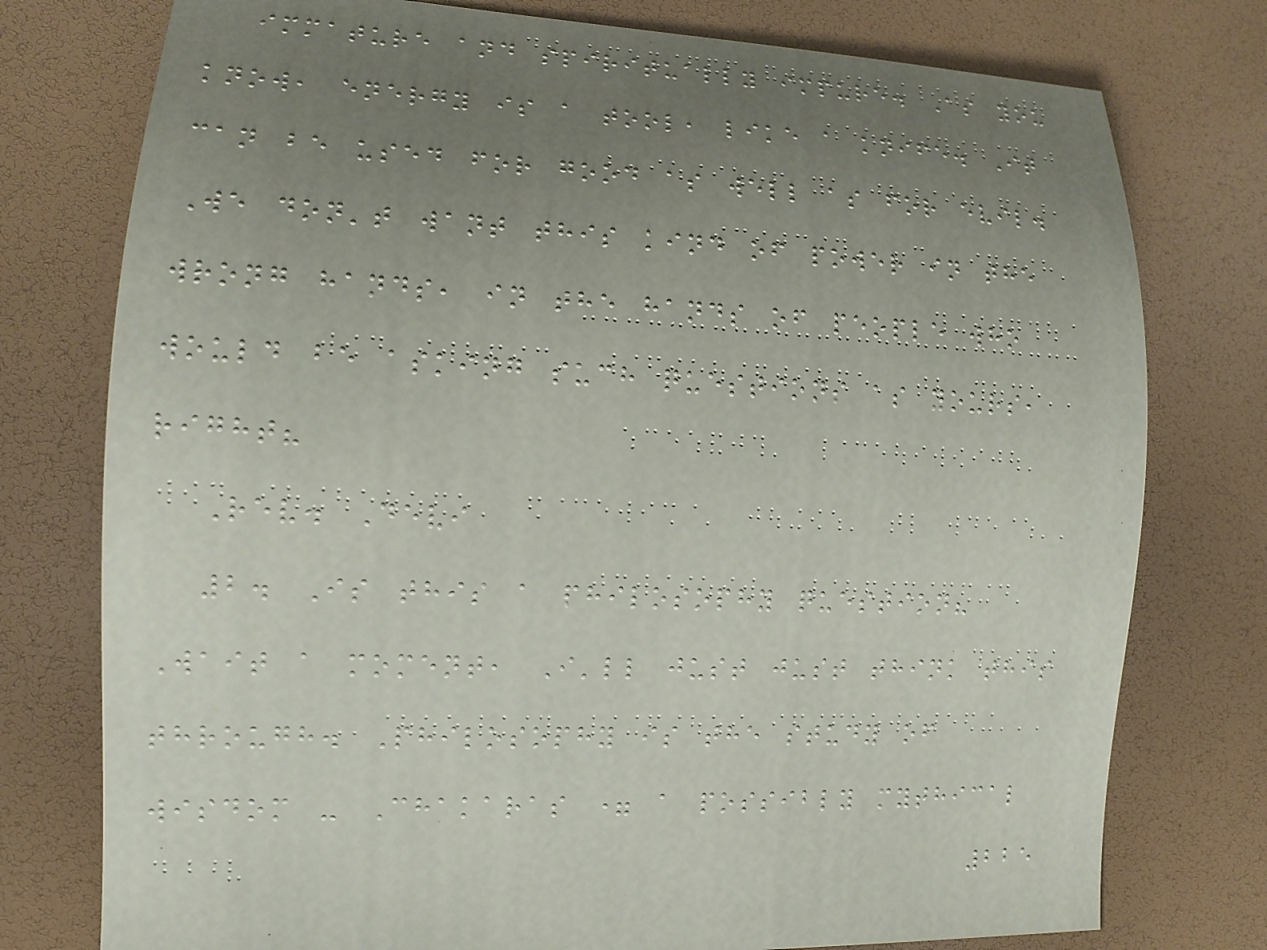immature and spiritually impure. As you
know, energy is a tool, like a knife. It
can be used for good as well as for evil.
We don't want this kind of power in the
wrong hands, in the hands of people who
would be asking such questions as yours,
right?
Rev. Devi
2. Is this a philosophy question?
Wait a moment, I'll just just think this
through. Philosophy is the study of
wisdom - Chakaras = a possibly mythical
225
